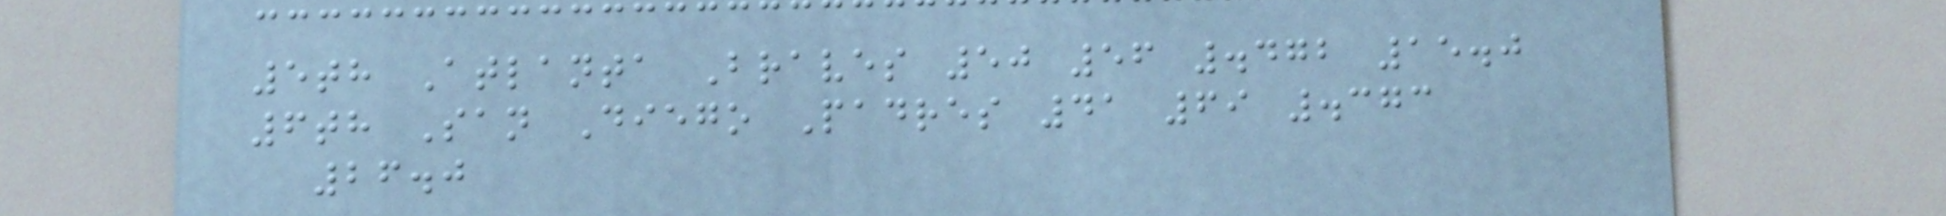5th Atlanta Braves 50 56 .472 15.0
6th San Diego Padres 41 69 .373
26.0
